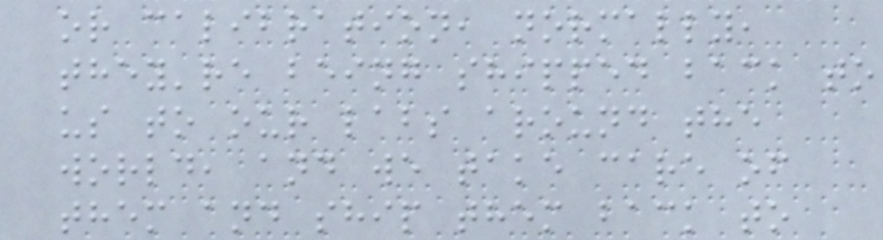or calibration, normally,
they're being shipped back to
us to our labs around the
world, and we take care of
them and ship them back to
